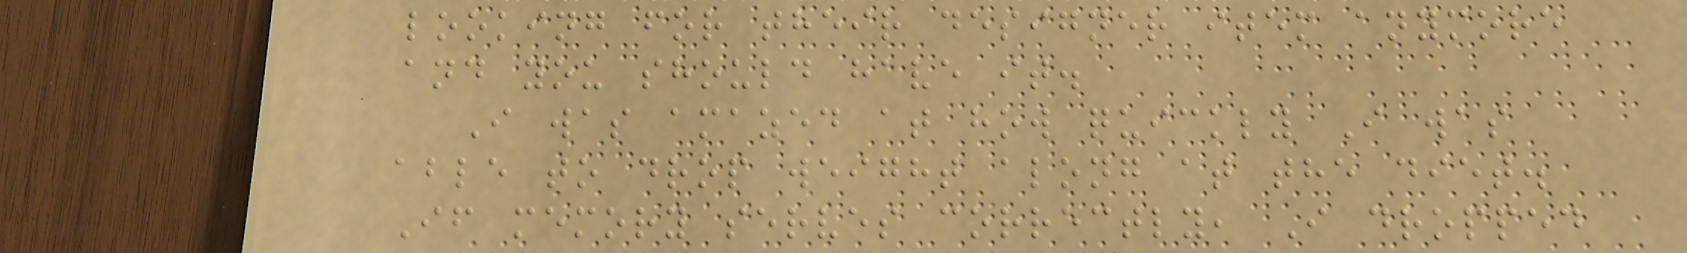looking for their designer item anymore
and you should have it.
I was amazed at how quickly I was
able to drop weight along at the diet.
If memory serves correctly, I dropped
